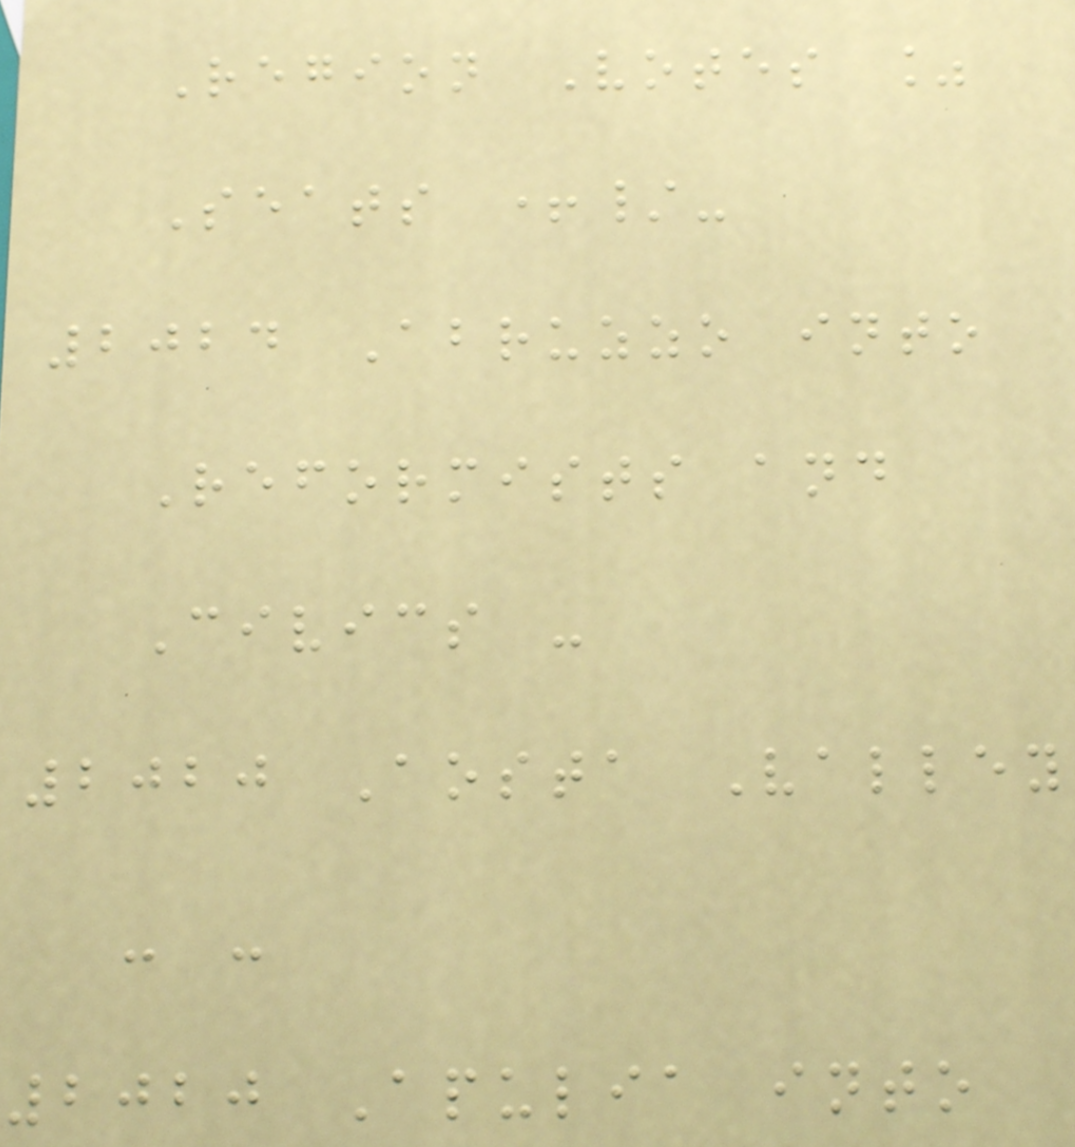Region Votes %
Seats +/-
2024 Abruzzo into
Reformists and
Civics -
2020 Aosta Valley
- -
2020 Apulia into
